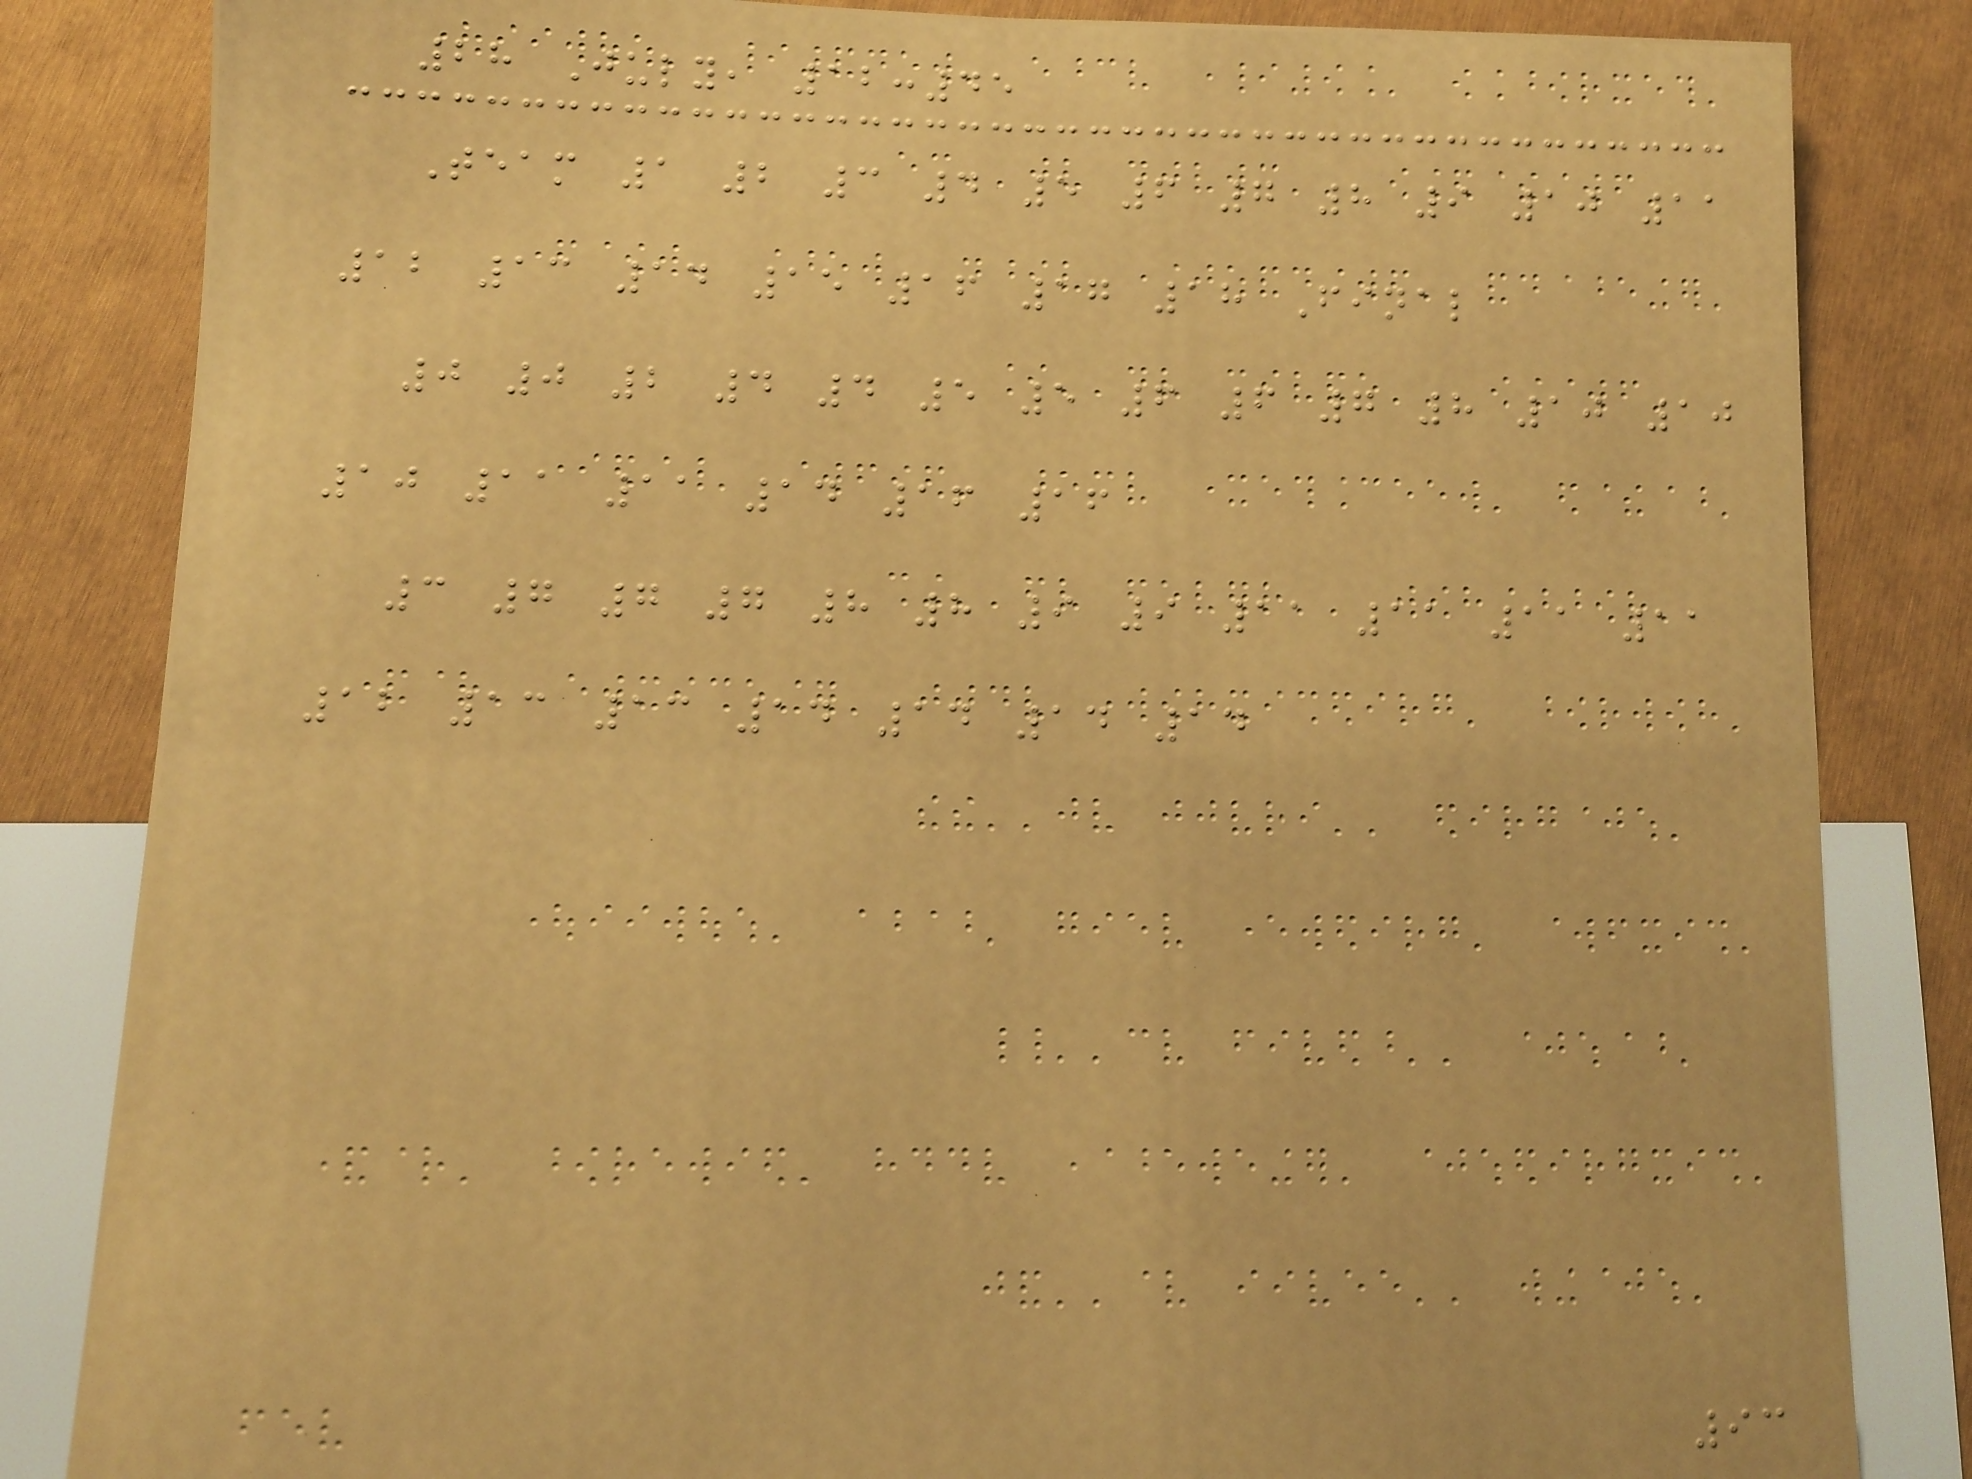28 July, 12:45
Team 1 2 3 4 5 6 7 8 9 10 11
12 13 14 15 16 17 18 Final
0 0 2 4 4 5 5 6 6 7 8 10 10
10 11 11 14 16 16
3 7 7 7 8 8 9 9 11 11 11 11
12 13 13 14 14 14 14
93
